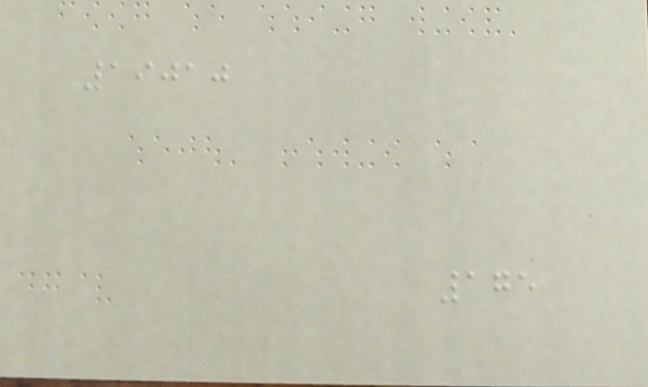19010
175
